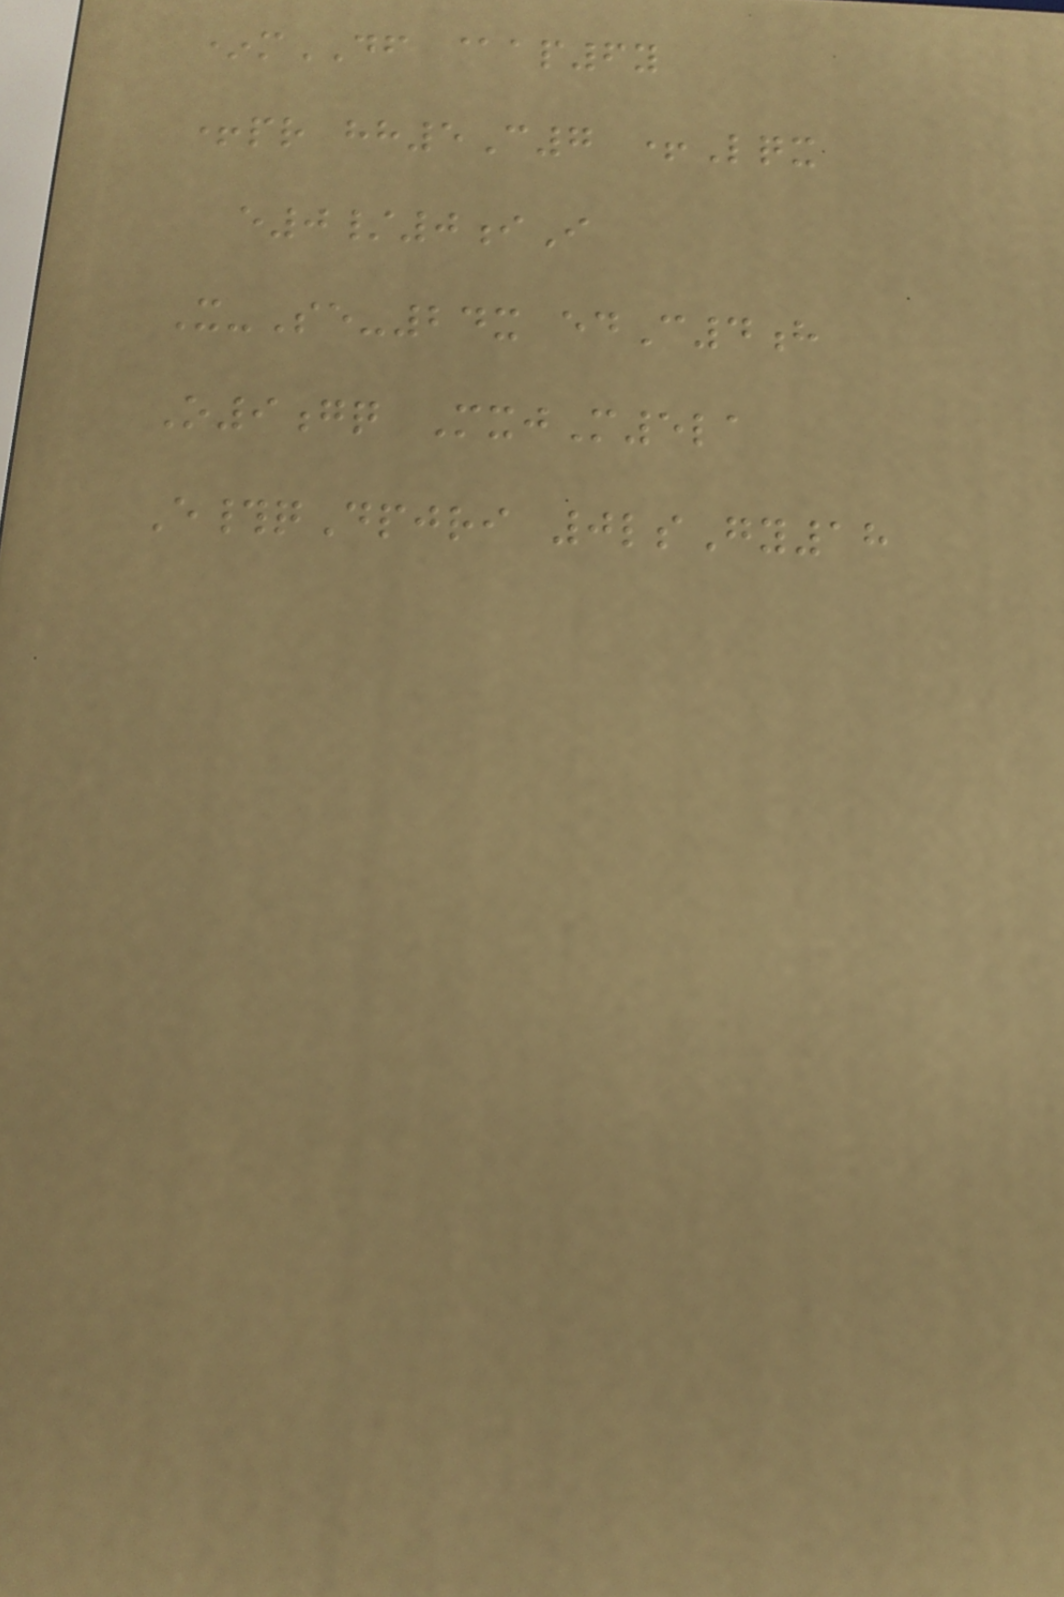*mDF @ap6y
+pr hh5C7 +Lqx
e0/0iI
X-Se-24x edC4h
O9gq MxjM5la
E#qDpjri 0lsGy18
